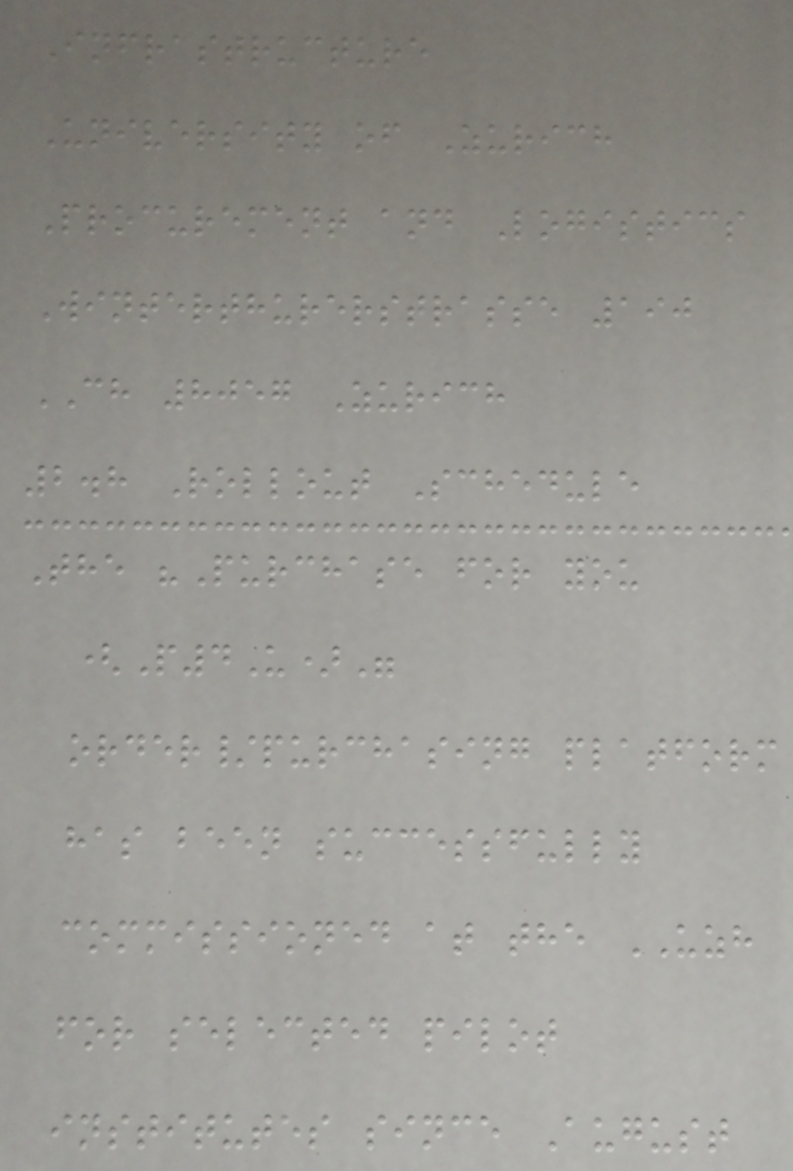Infrastructure
University of Zurich
Procurement and Logistics
Winterthurerstrasse 190
CH 8057 Zurich
2.8 Rollout Schedule
The "Purchase for you
(P4U)"
order/purchasing platform
has been successfully
commissioned at the UZH
for selected pilot
institutes since August
